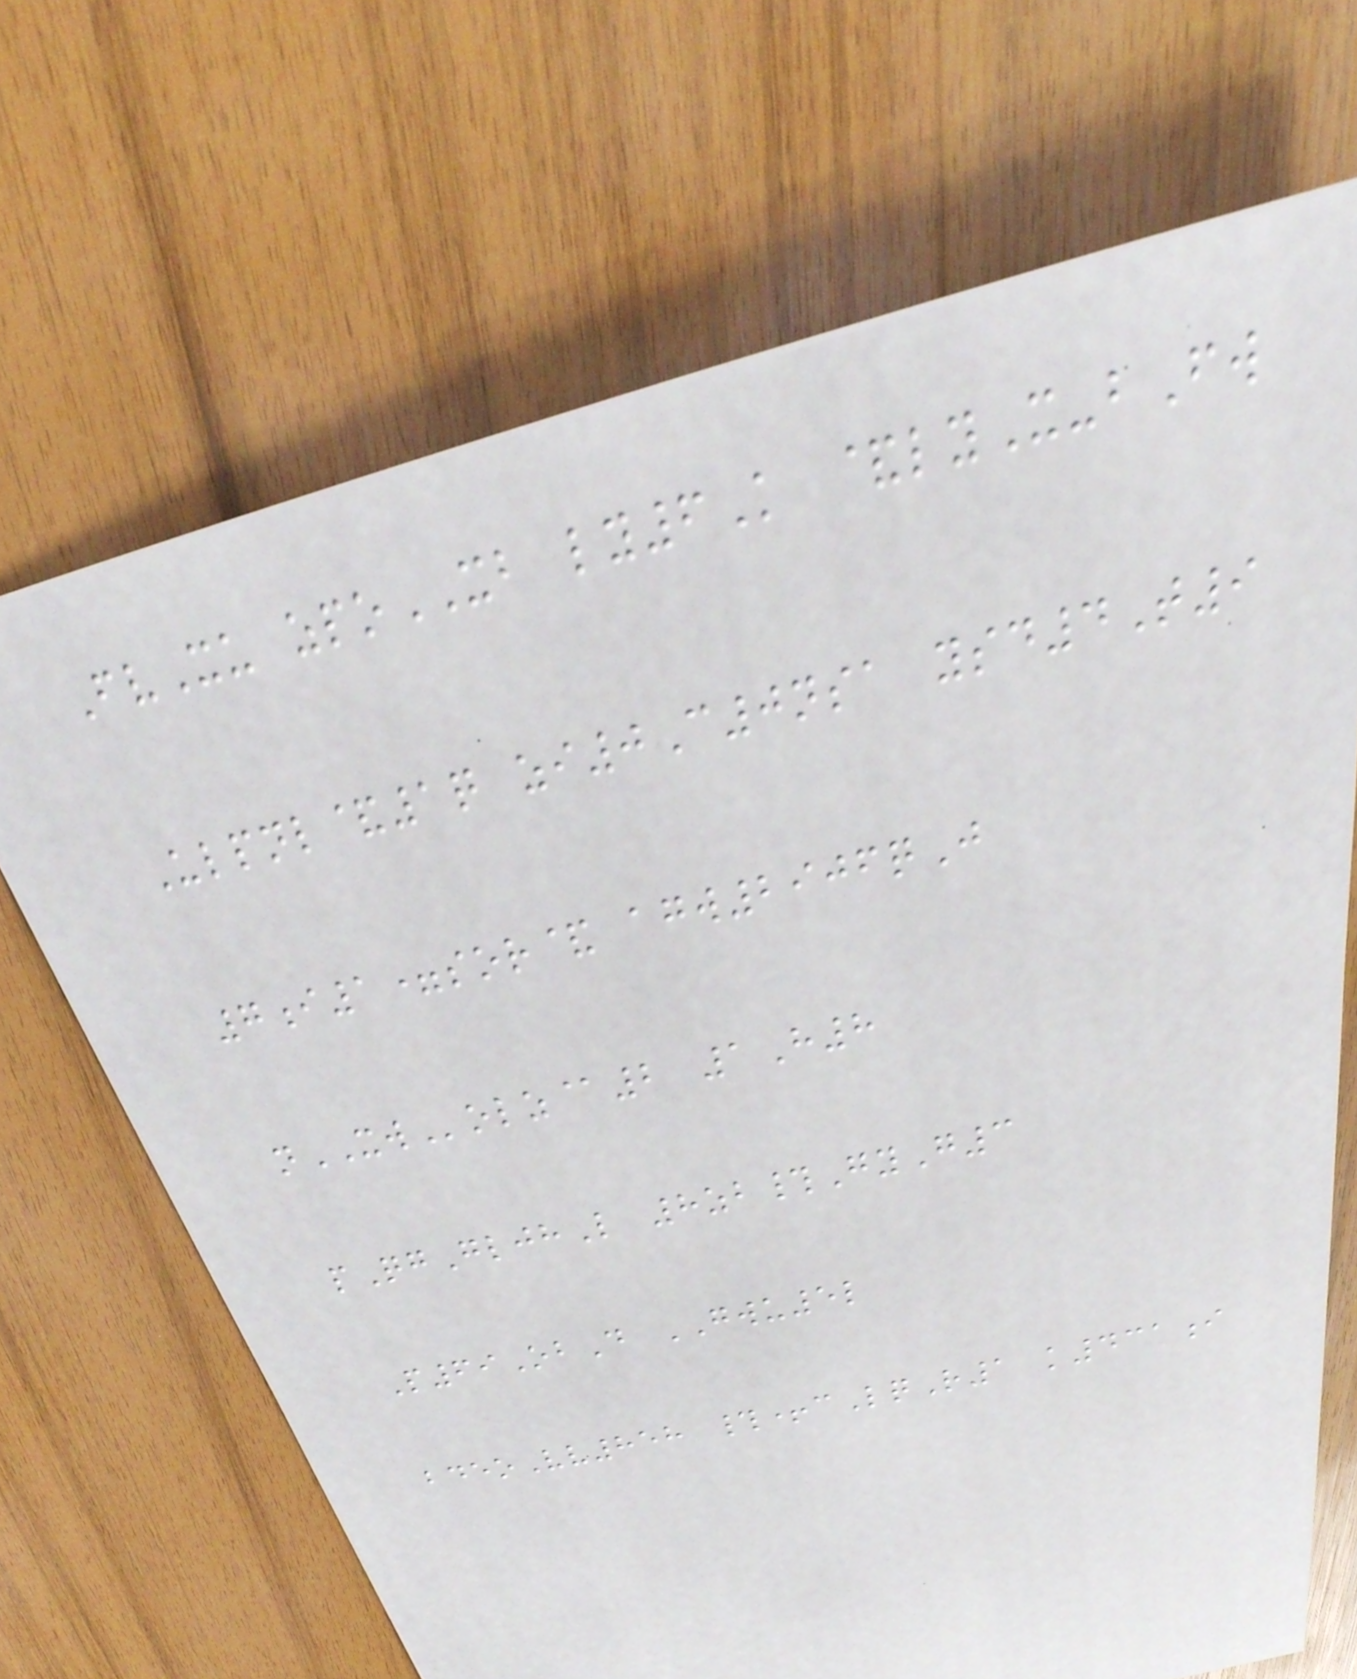FvXu zpoXB ly6K &lyX-bFw
Ulpnl&1q zi0C0nsa ysd4T9
7i1=sor& agw2906qJ
nXWolz@2 1H8
pQgGljhL 8zb#GyG3
P69ObD GWU5l
bdeoVv858 #+cLqR1 k431i
